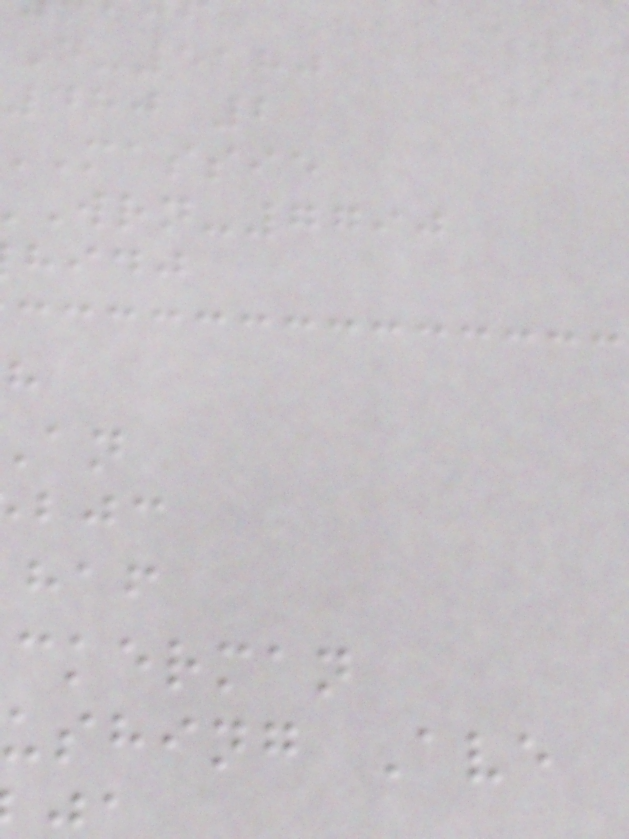D-5180
480 2
massie
wrn-7790
hidj
ckerman
ushing Ave
